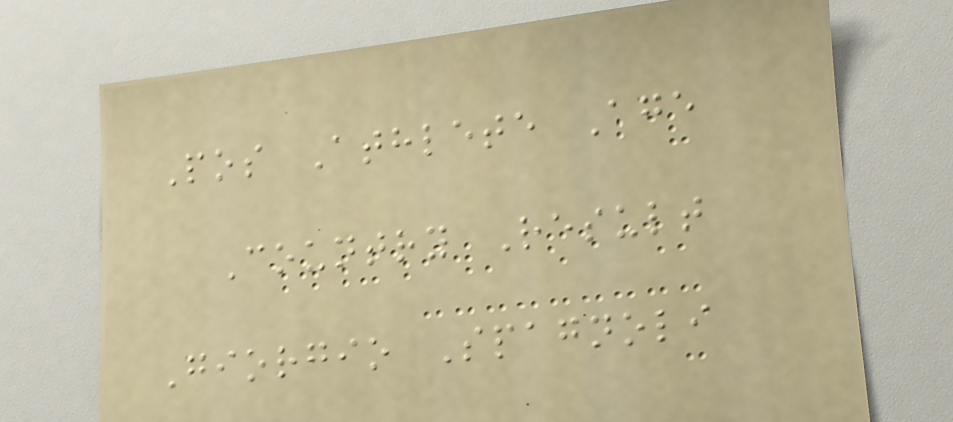Pos Athlete Age
Country Result
Giorgio Spagnoli
